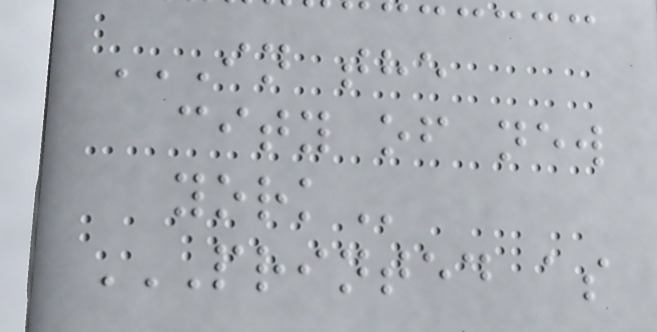IN THE
CITY OF NEW
YORK
PRINTED AS
